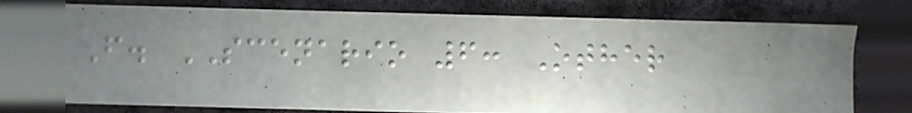F. SCENARIO 6: Other
